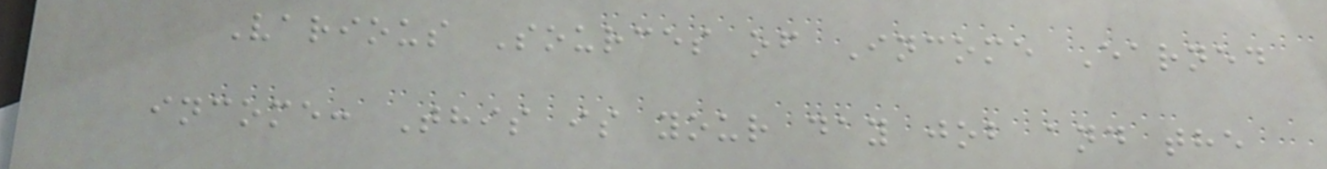Various Sources of Income Earned
income: This is your day job and the
